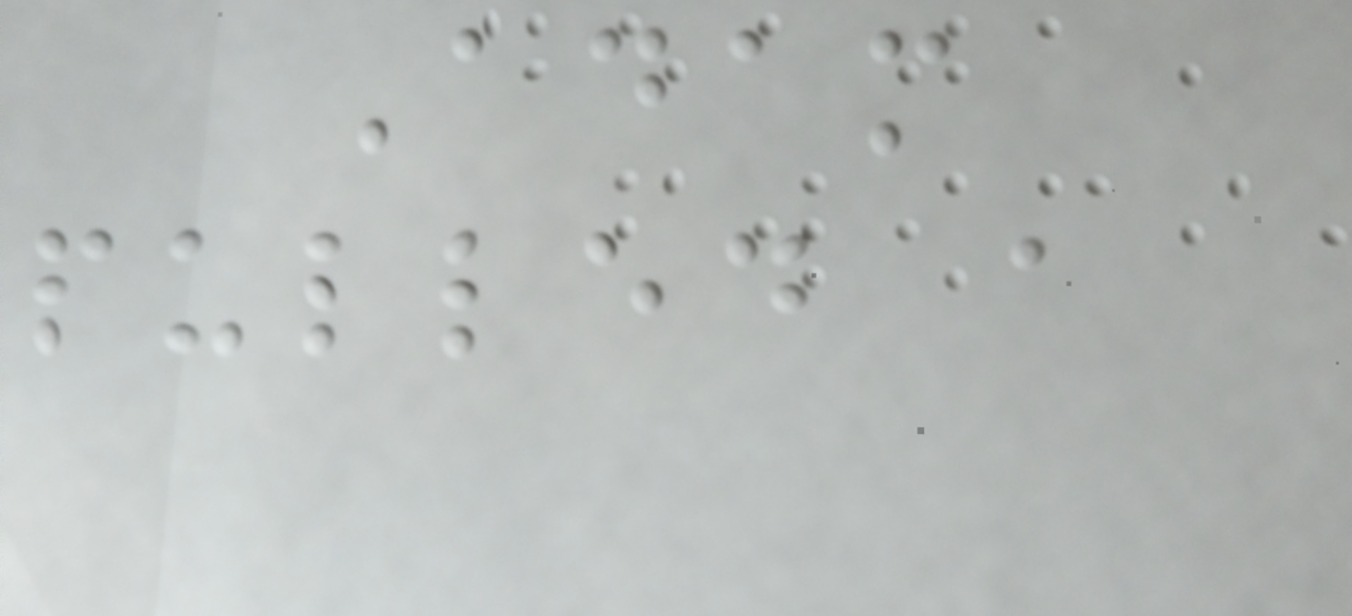Adam
pulled a
